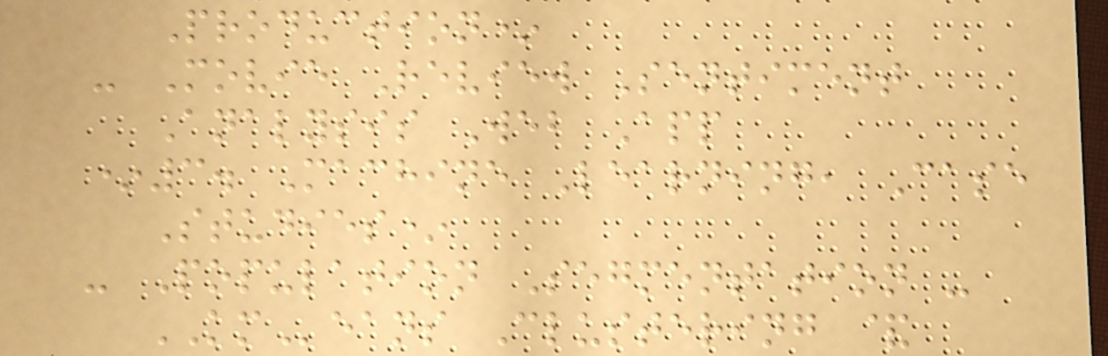Production*
- Movie Review Sentiment
Analysis Web App
*3. Machine Learning, Case
Studies*
- Population Segmentation -
KMeans Clustering &
